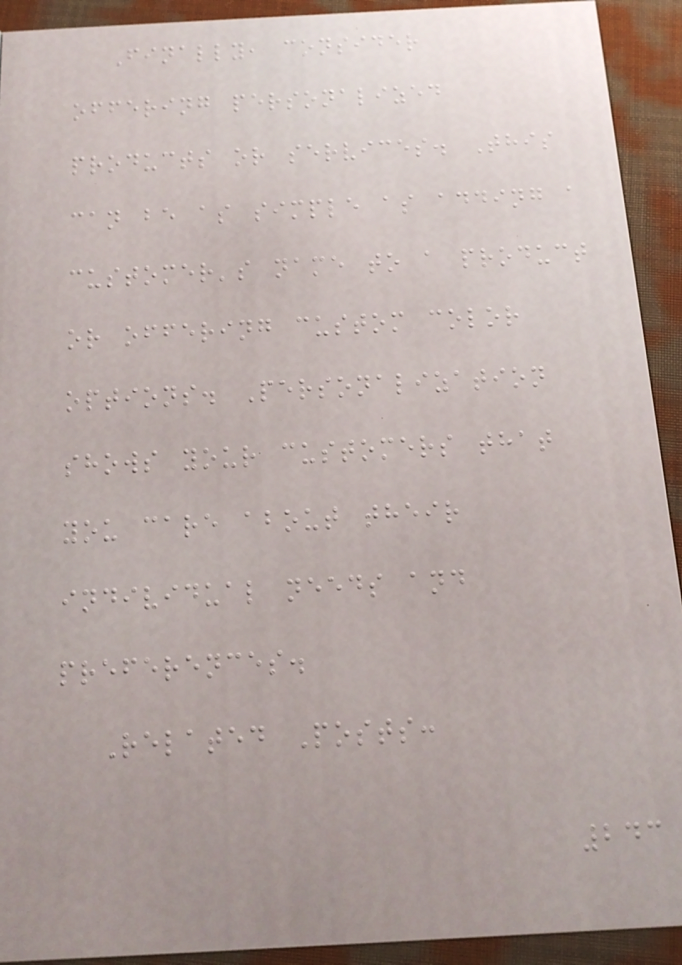Finally, consider
offering personalized
products or services. This
can be as simple as adding a
customer's name to a product
or offering custom color
options. Personalization
shows your customers that
you care about their
individual needs and
preferences.
Related Posts:
243
